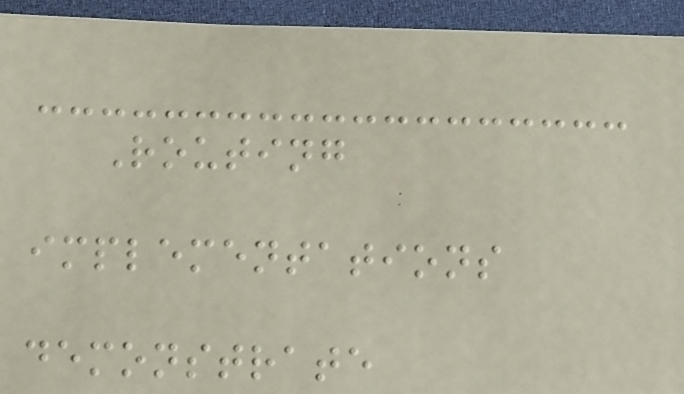Routing
implementations
demonstrate
